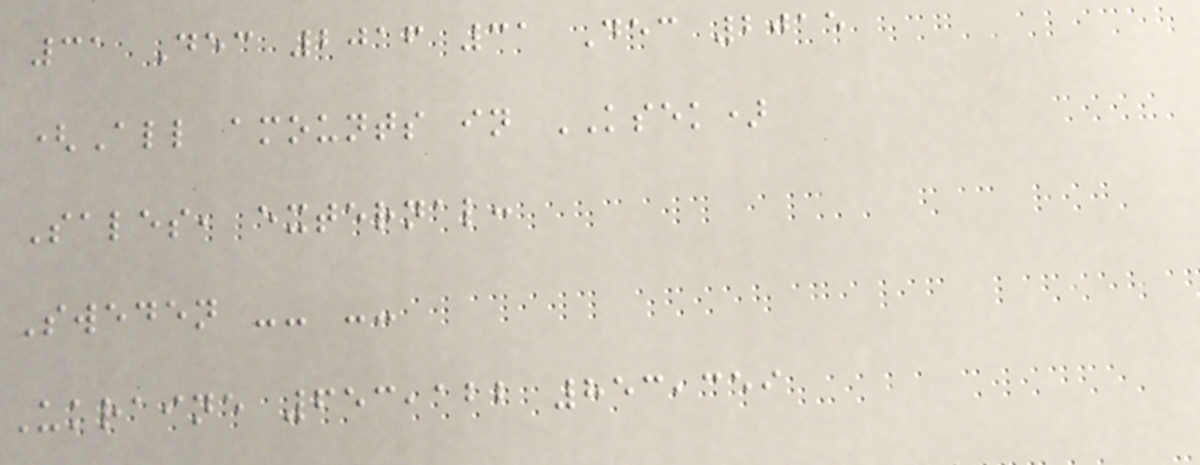31 Dec 2016 31 Dec 2015
(All amounts in KSEK)
Sales, external:
Sweden -- --
Ukraine 653,122 853,359
